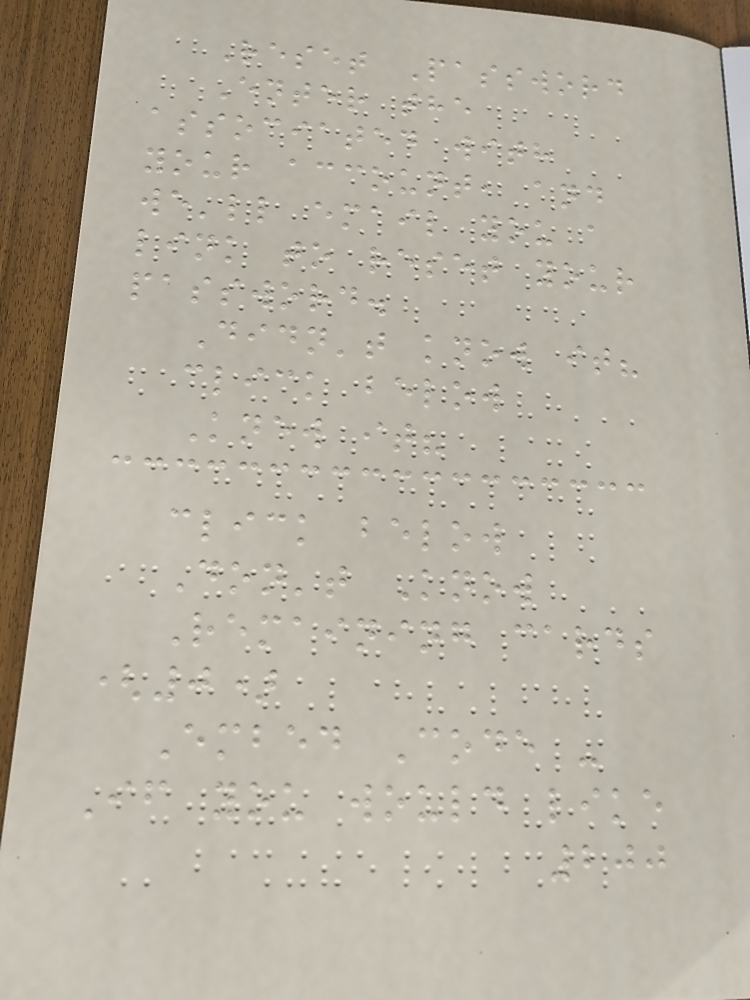Reset Password
Enter the
associated with
your account, and
we'll email you a
link to reset your
password.
Didn't know it?
click below
Knew it?
click below
Don't Know
Remaining cards
(0)
Embed Code -
If you would like
200
